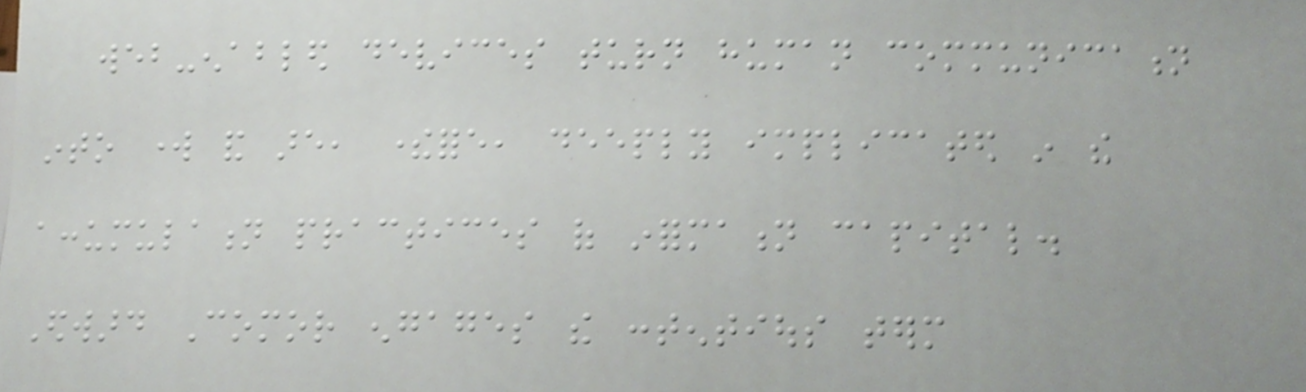web-enabled devices turn human communication
into work and are, therefore, deeply implicated in the
accumulation practices of information capital.
Edward Comor engages the contentious term
